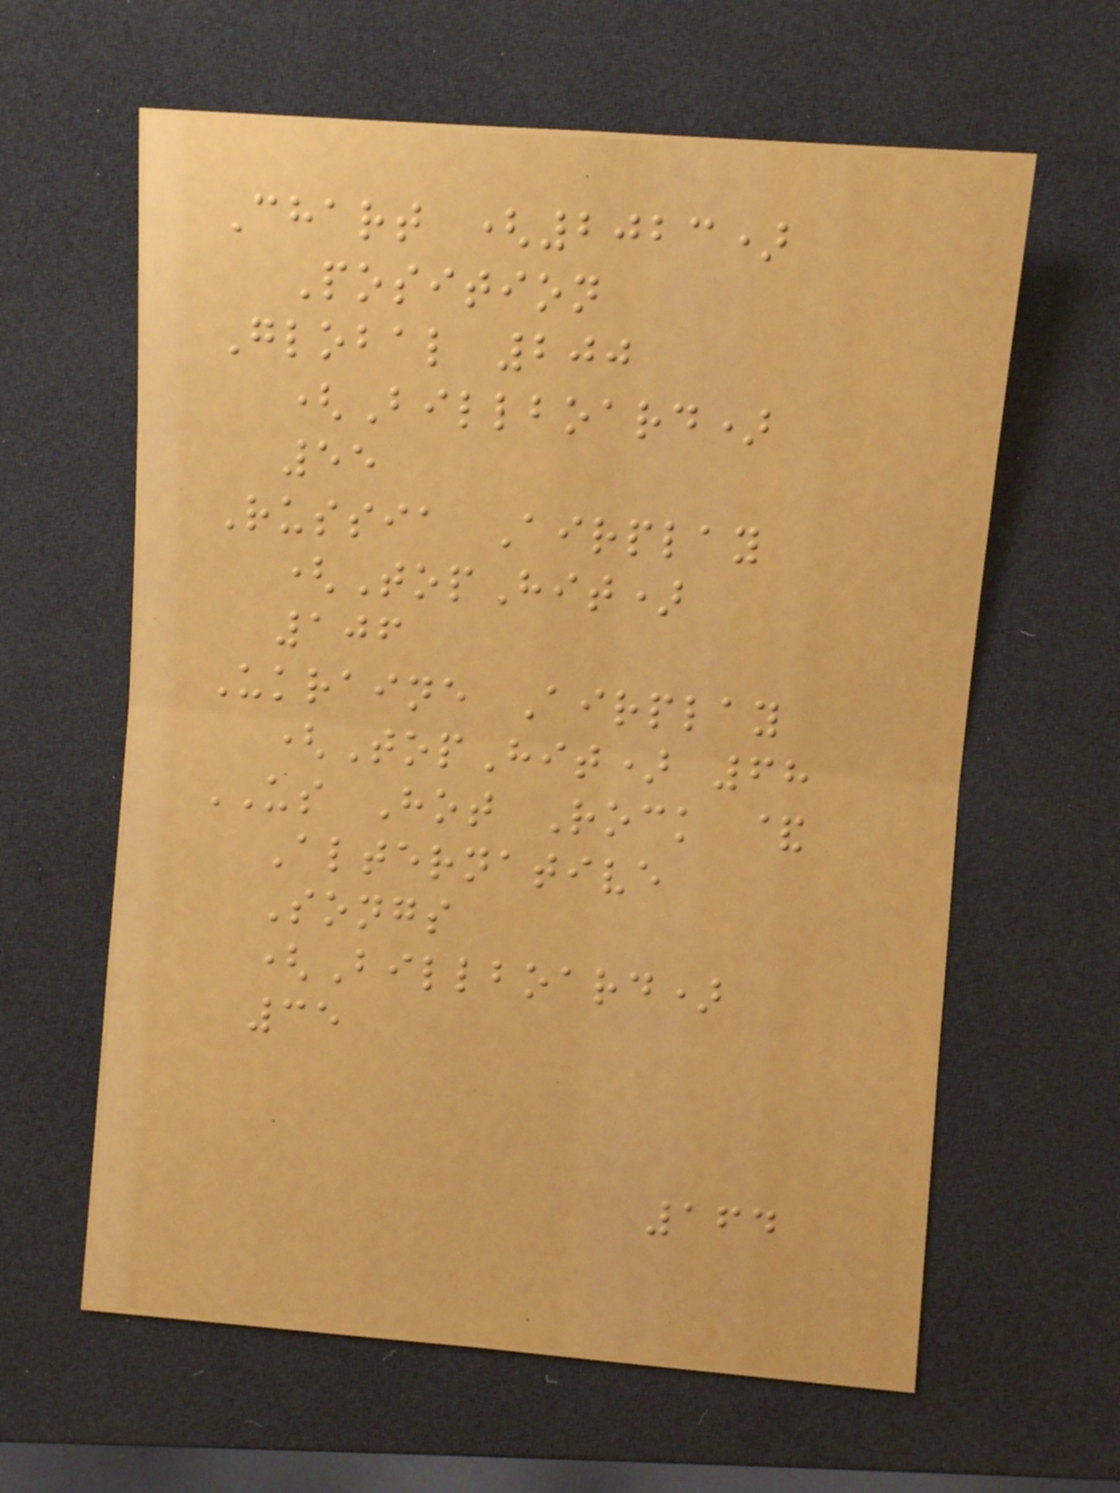Chart (2023)
Position
Global 200
(Billboard)
55
Russia Airplay
(TopHit)
106
Ukraine Airplay
(TopHit) 68
US Hot Rock &
Alternative
Songs
(Billboard)
35
164
